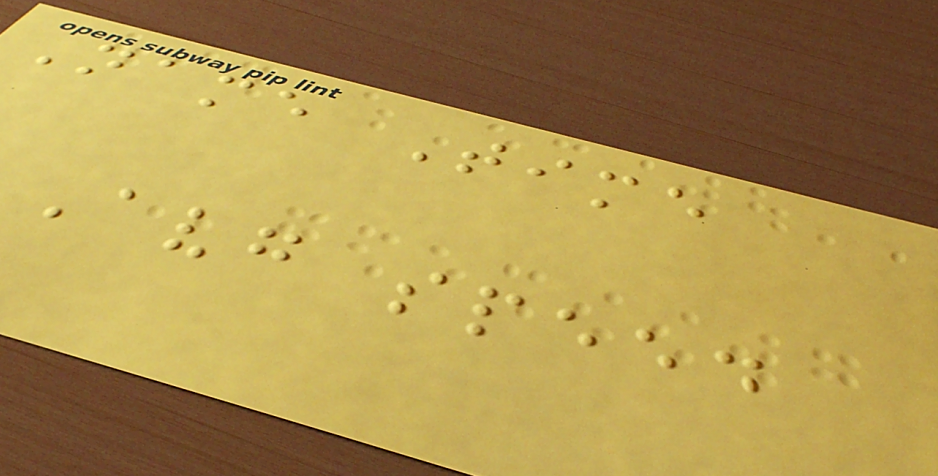Name Time
Avg speed
